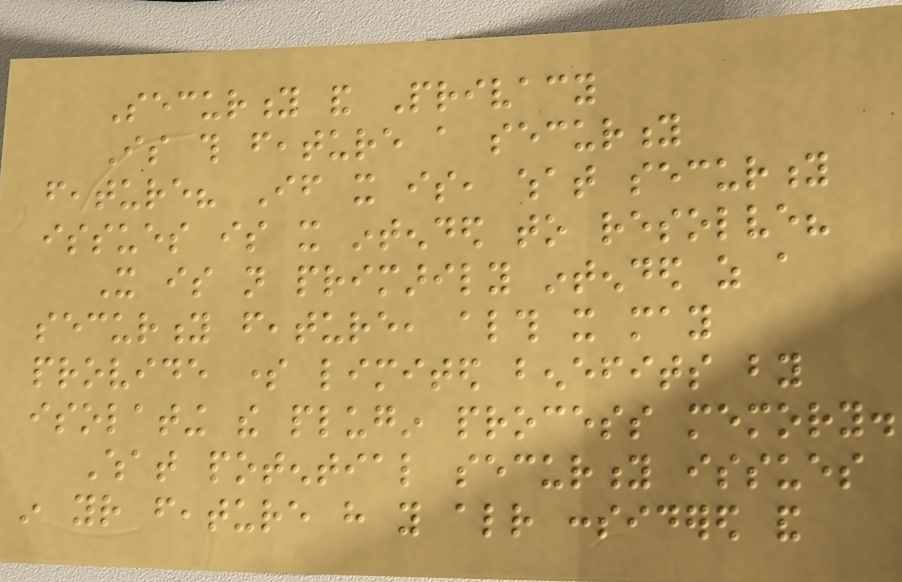Security and Privacy
Is this feature a security
feature? If it is, what security
issues is it intended to resolve?
It is not primarily intended as a
security feature, although it may
provide some limited benefits by
isolating the plugin process memory.
What potential security issues
in your feature have you already considered and
